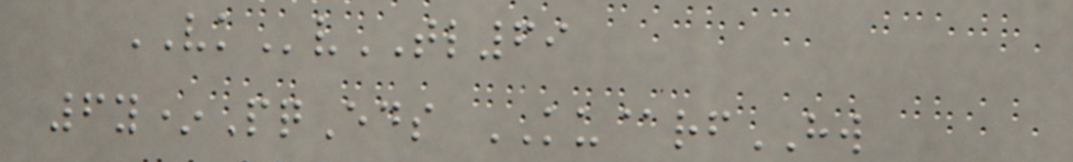VKvTL69
6y*PqEds KU@rfHW
